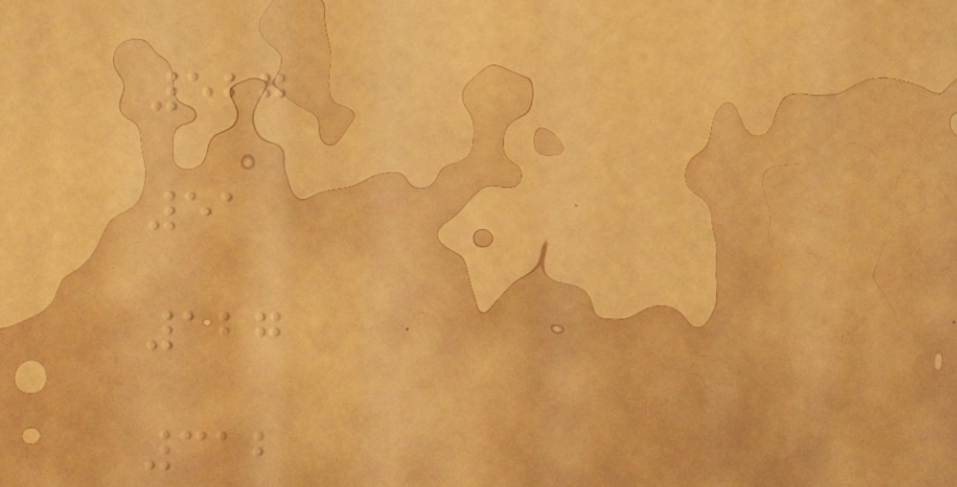527
51
127
312
